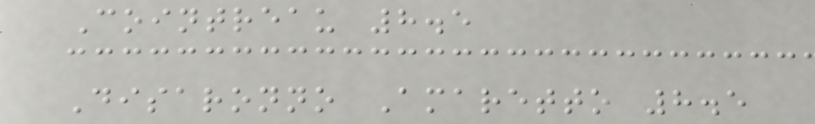Cointreau 8.5
Disaronno Amaretto 8.5
